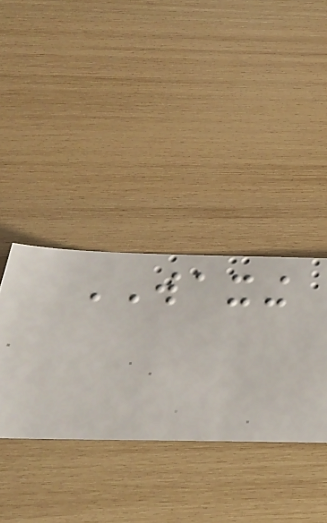WAXING
